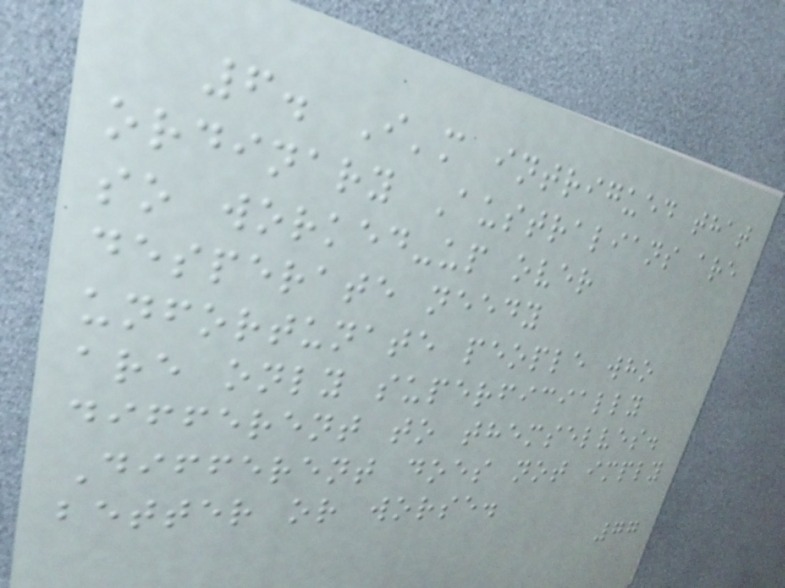6. I'm intrigued that
ordinary Australians are
so worked-up over
desperate needy
unfortunate people who
are only superficially
different to themselves.
Different does not imply
better or worse.
77
